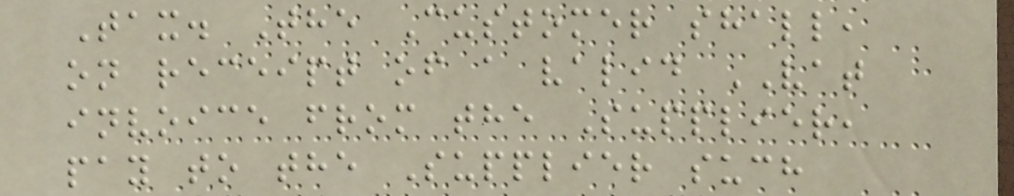Tax. The Customer shall,
on receipt of a valid VAT
invoice from the Supplier,
pay to the Supplier such
